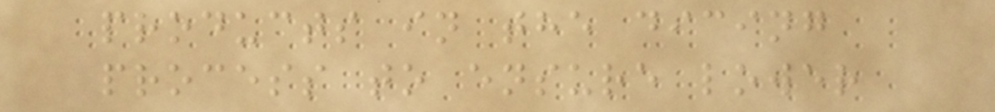products in the dicing
process to ensure lower
